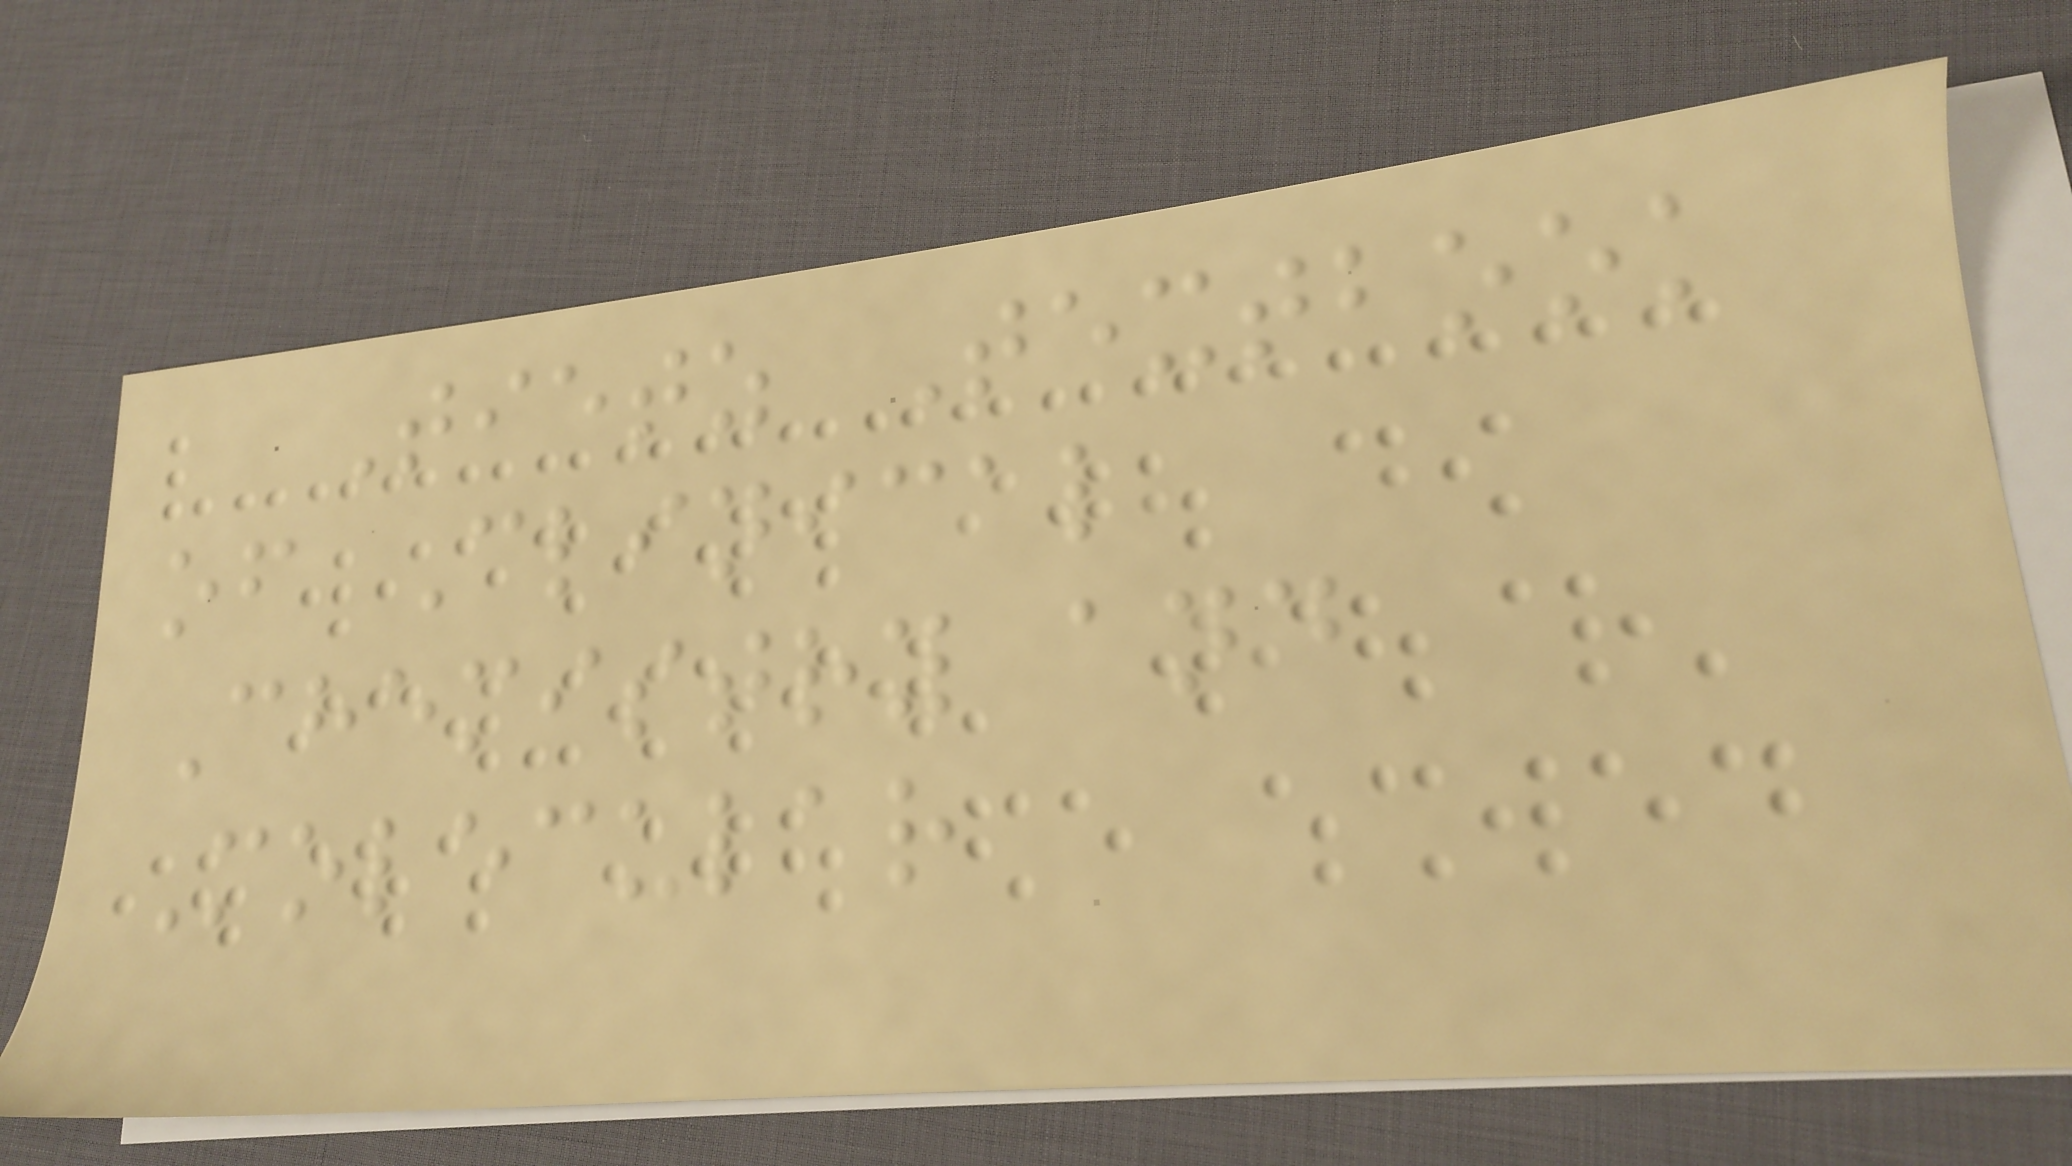Tietz Textbook
of Clinical
Chemistry and
Molecular
